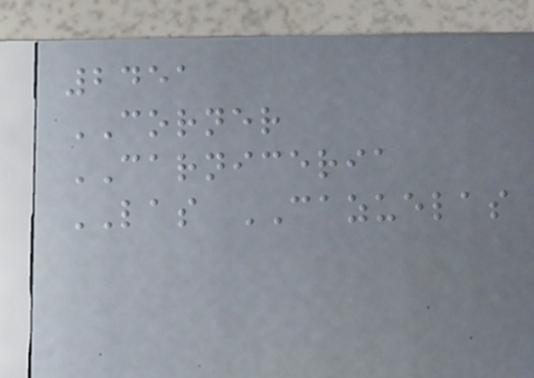2451
CORNER
CARNICERIA
LAS CAZUELAS
